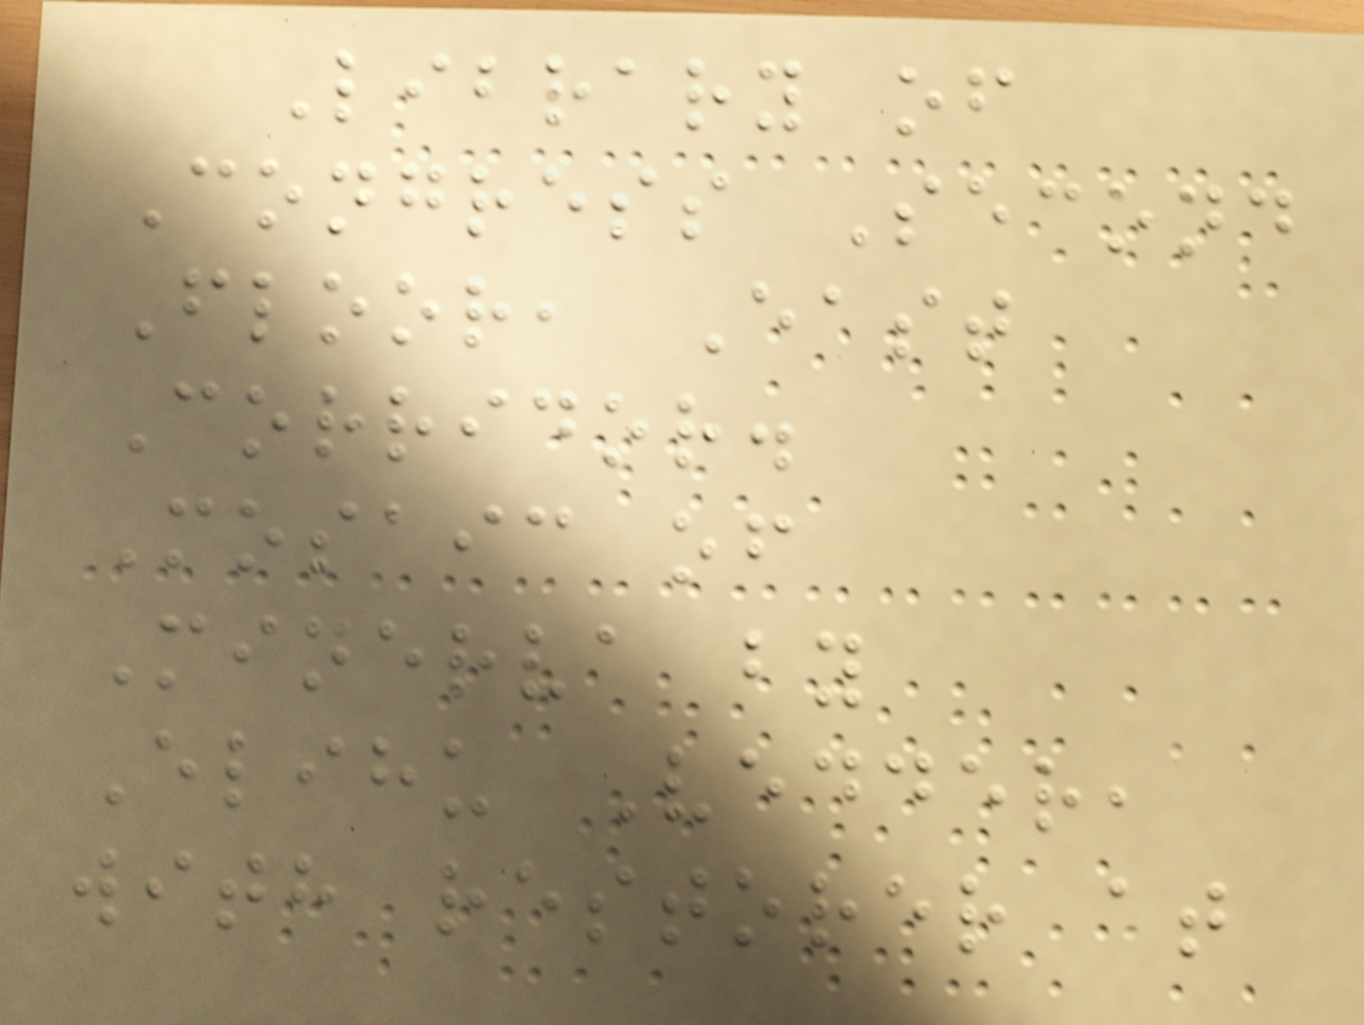Library of
Congress Second
Floor, East
Corridor.
Mosaic of
Minerva by
Elihu Vedder,
with restorer at
